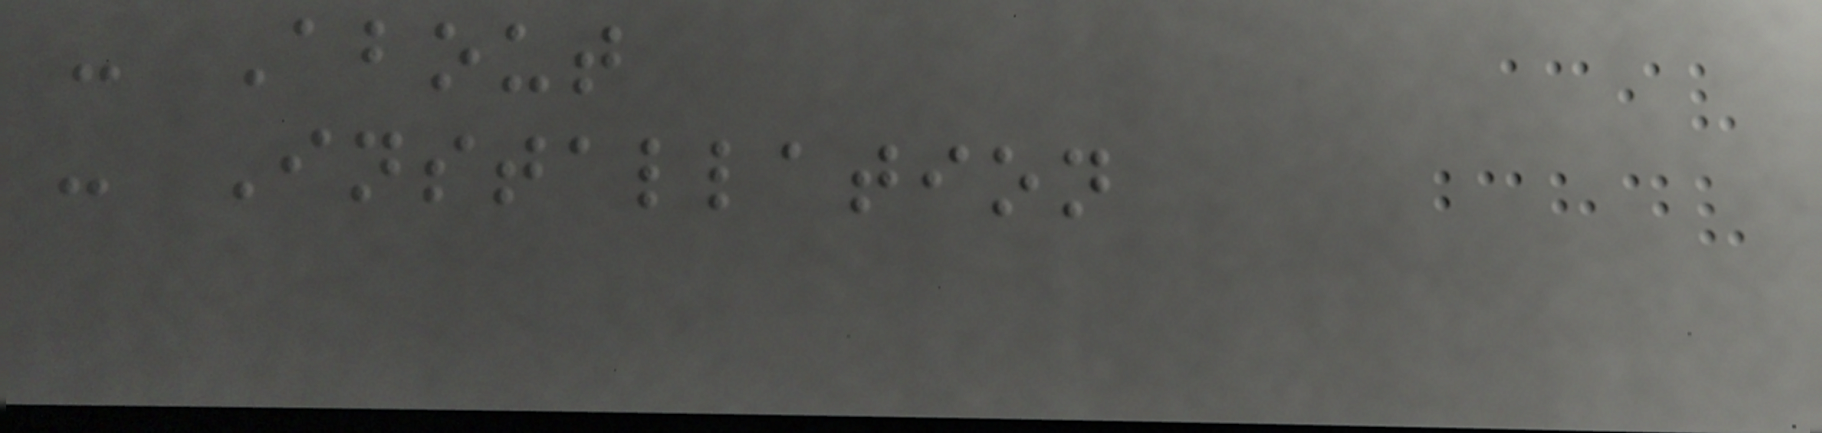- About
- Installation
